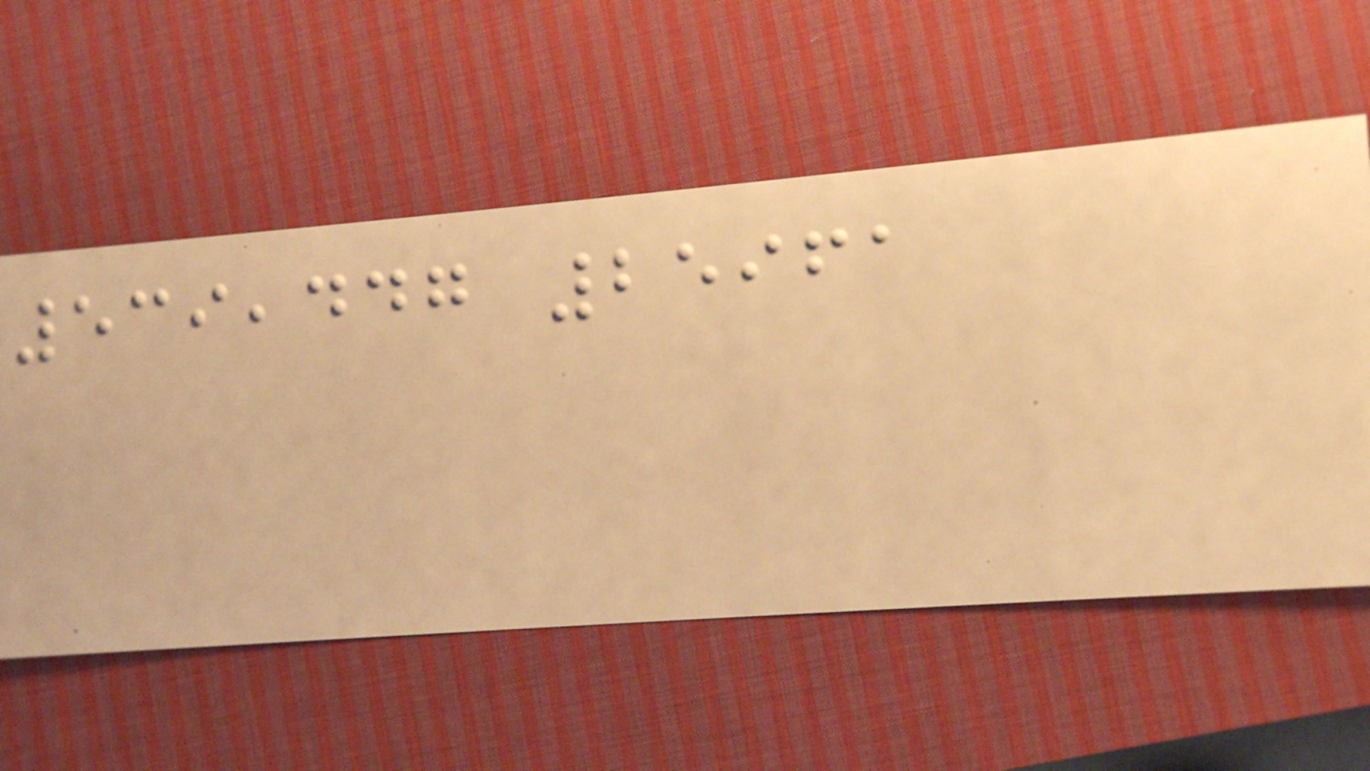539,447 25961
